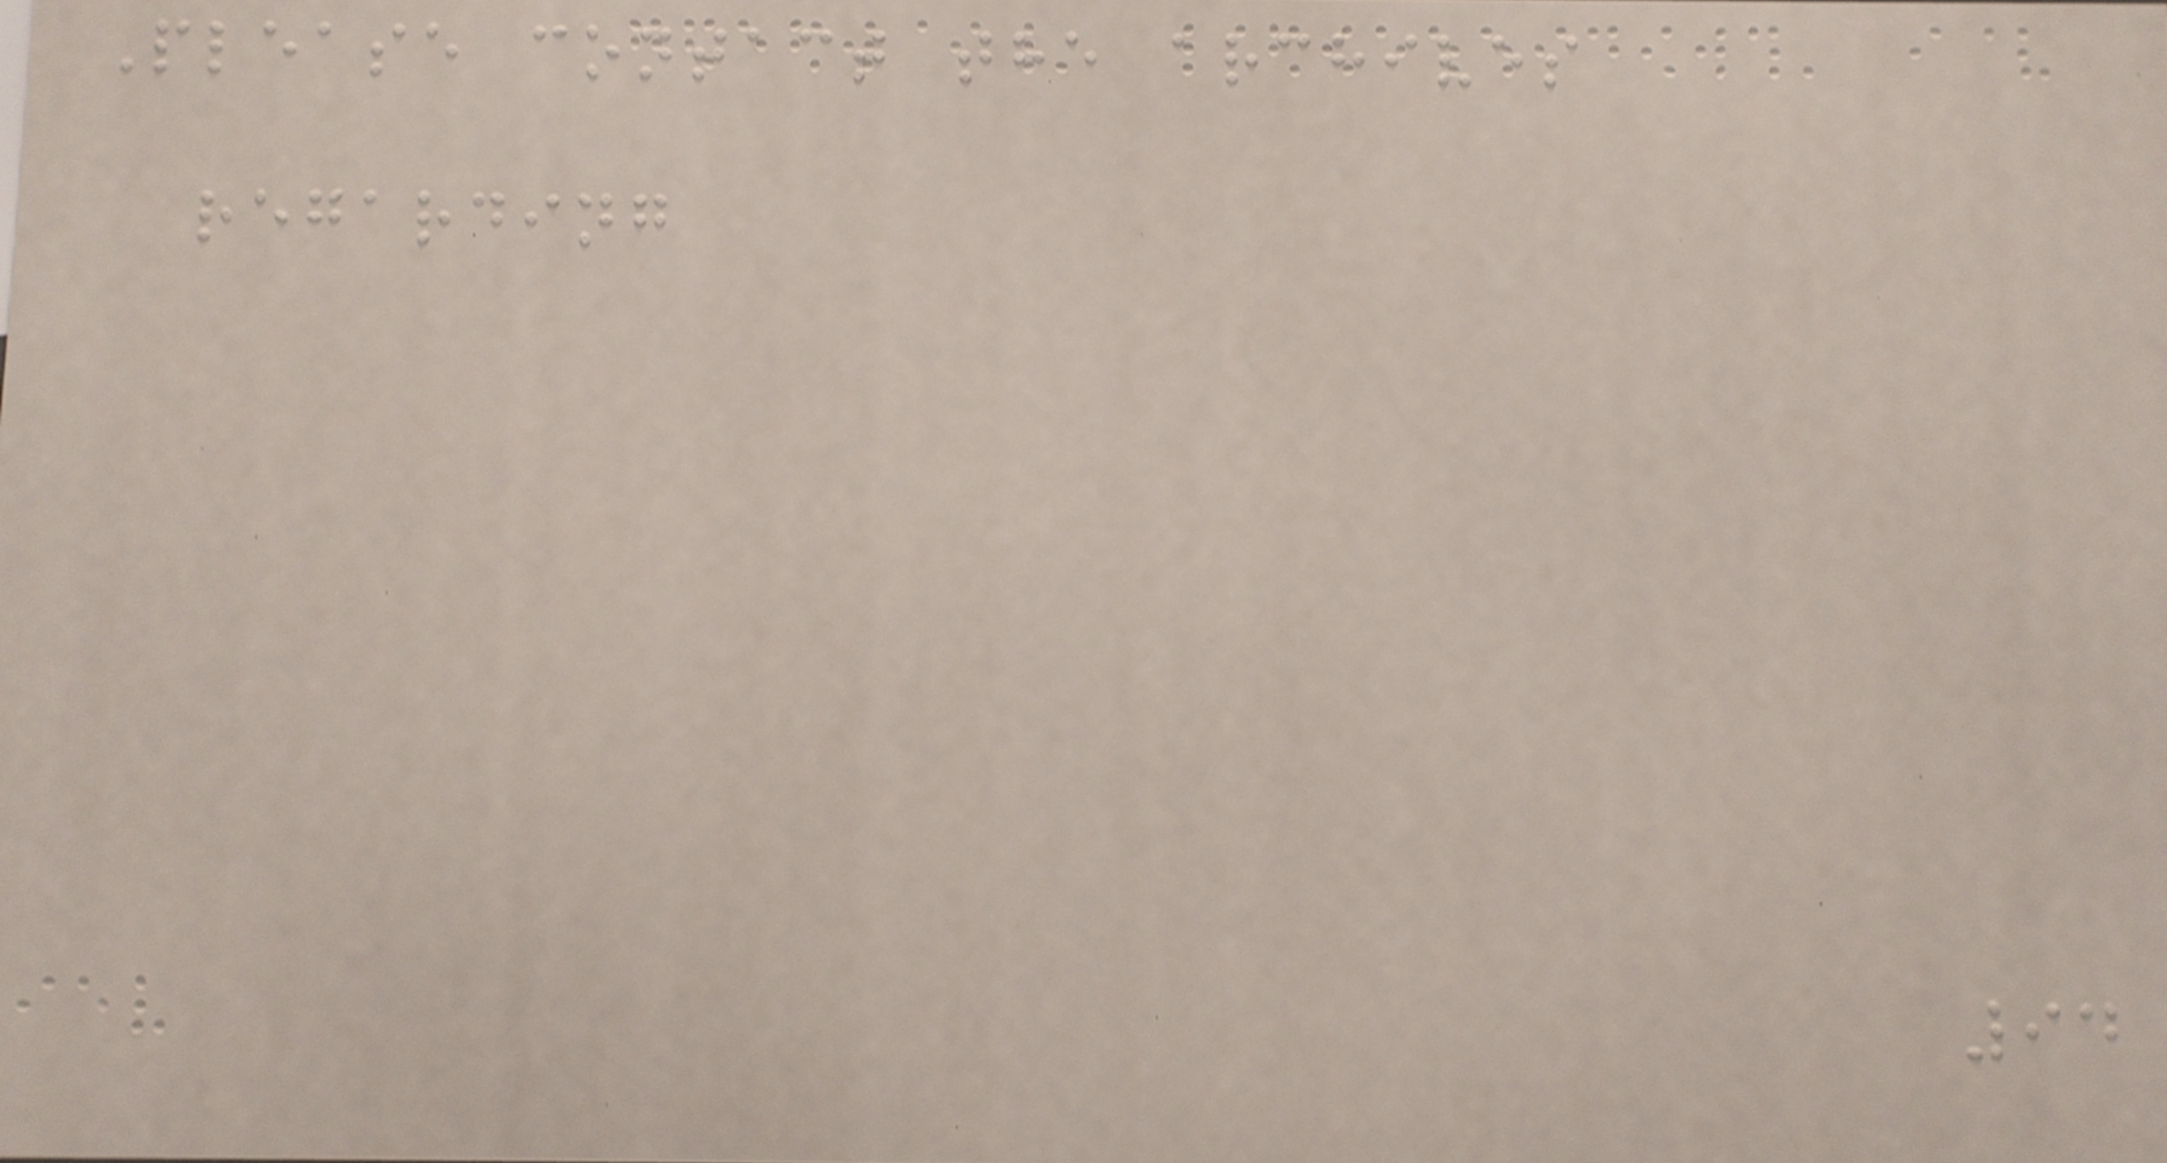Please contact the archives
regarding
94
